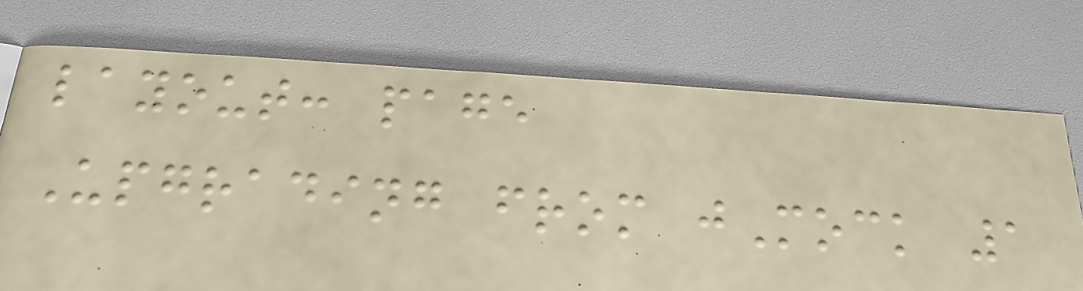layout: page
Upgrading from jMock 1
